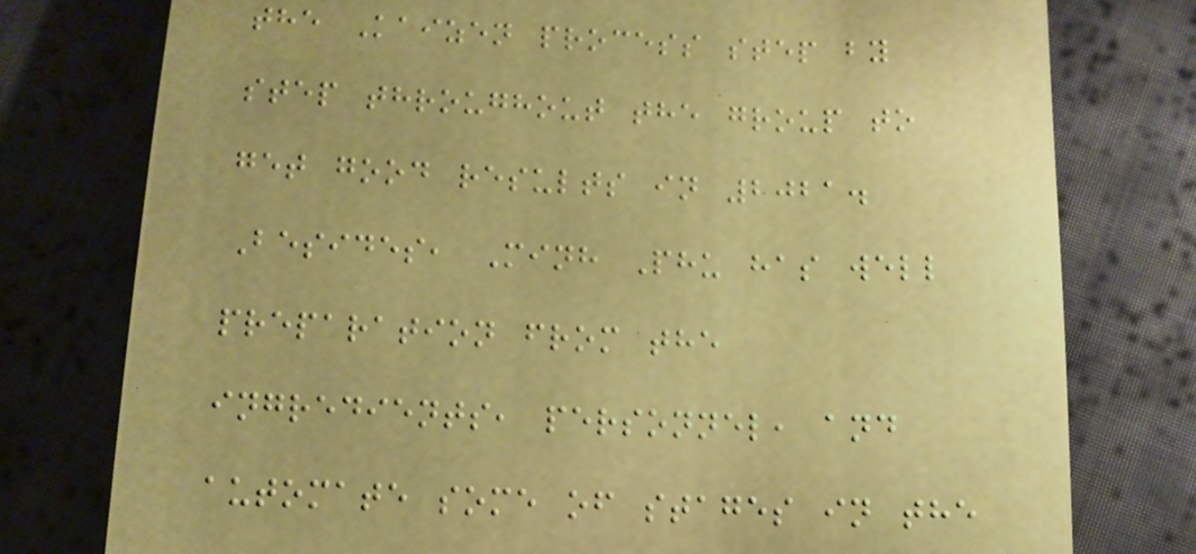the Kaizen process step by
step throughout the group to
get good results in 2021.
Besides, Minh Phu has well
preparation from the
ingredients, personnel, and
automate some of stages in the
